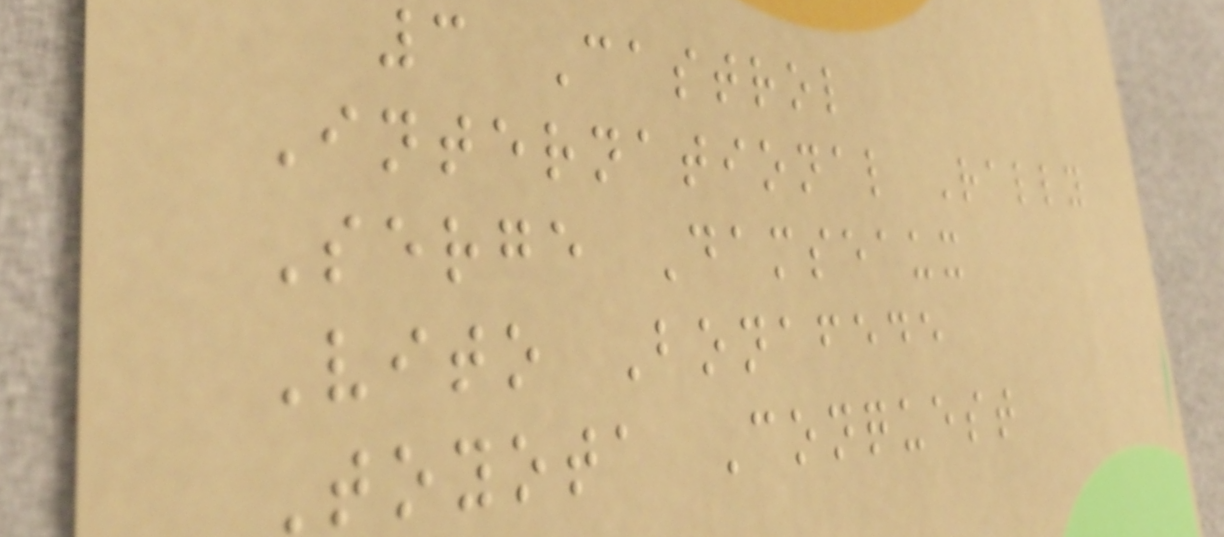3 Castrol
International Rally
Serge Damseaux
Vito Bonafede
Toyota Conquest
